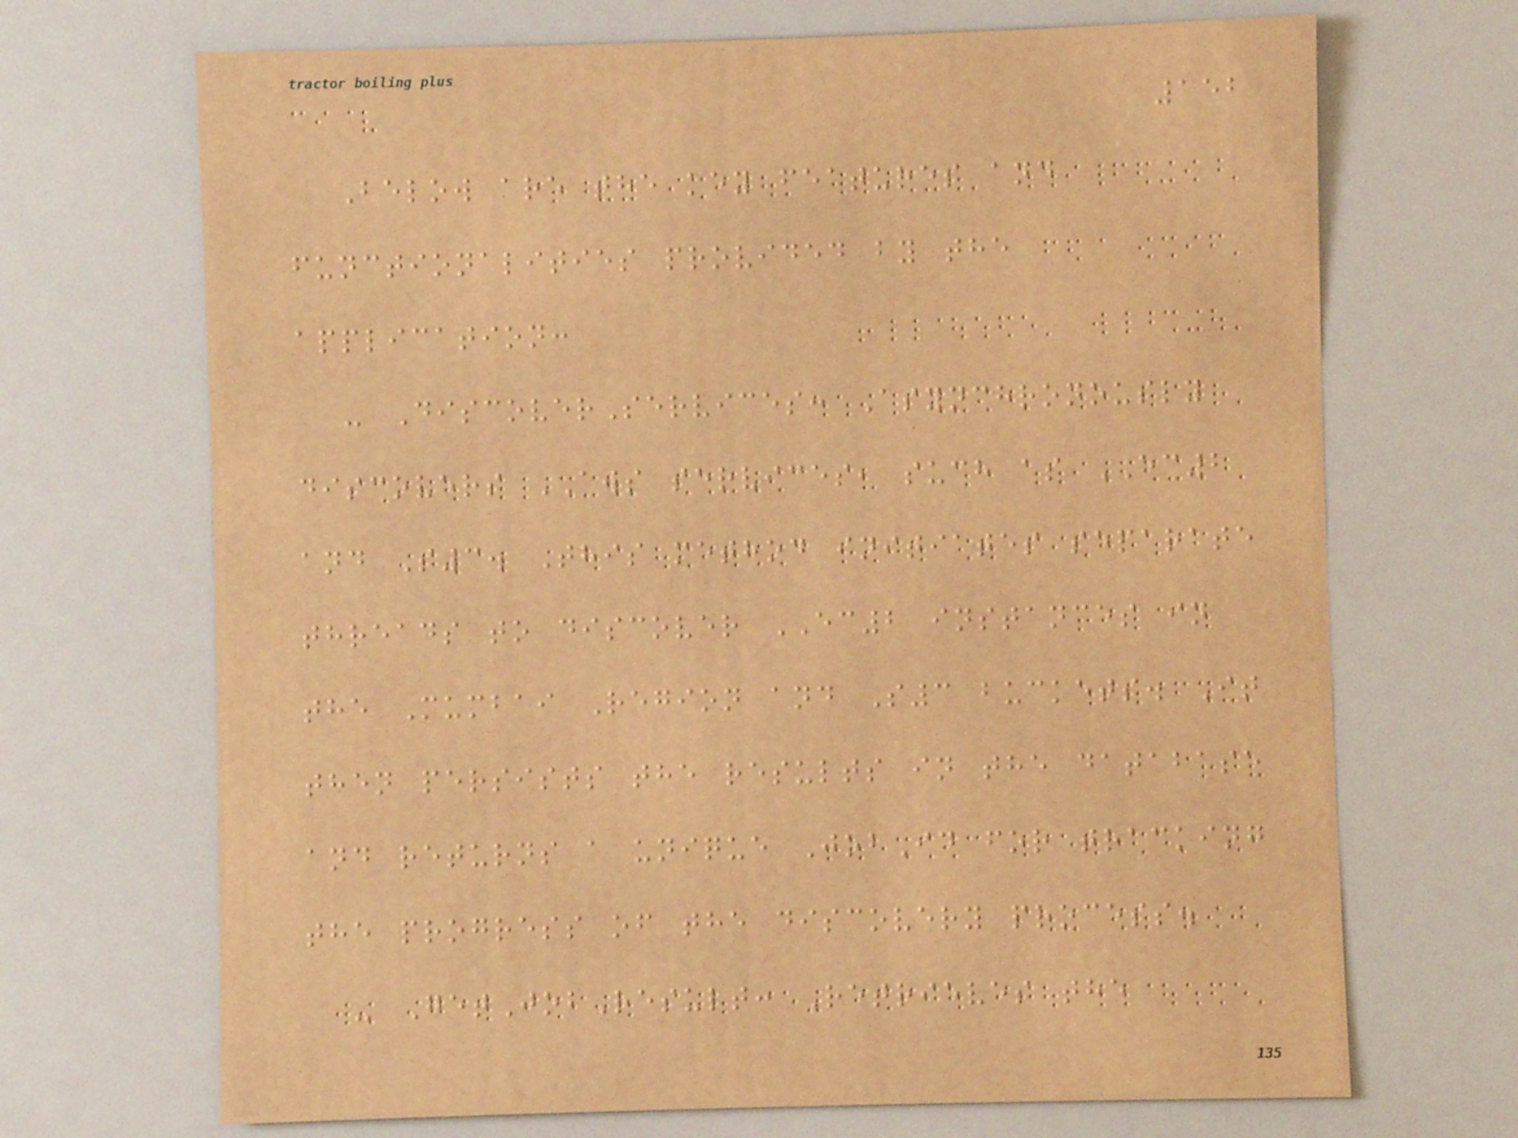152
Below are the key features and
functionalities provided by the
application:
- DiscoverServices: Asynchronously
discovers AWS services, such as EC2
and S3. This method initiates separate
threads to discover EC2 instances in
the Mumbai Region and S3 buckets. It
then persists the results in the database
and returns a unique JobId for tracking
the progress of the discovery process.
- GetJobResult: Retrieves the
